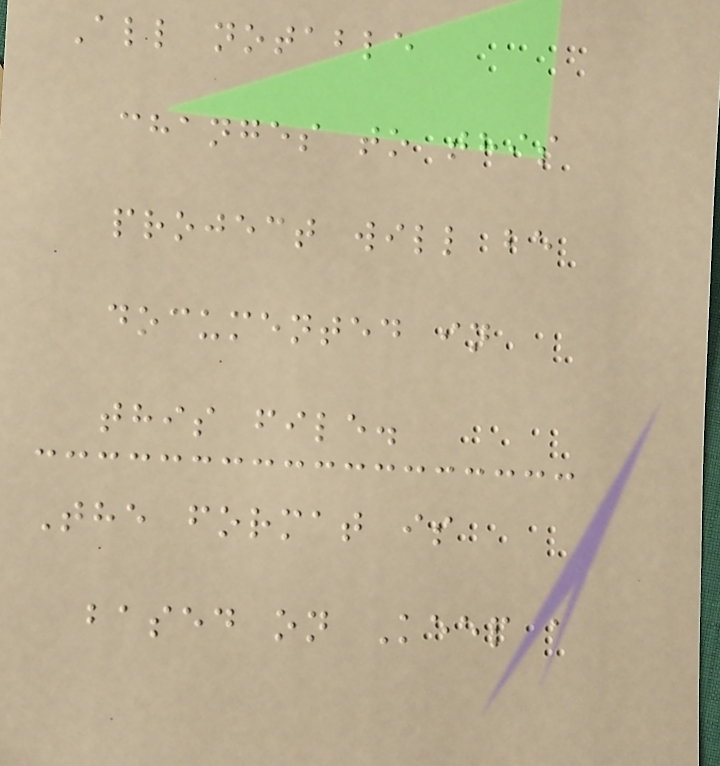All notable
changes to this
project will be
documented in
this file.
The format is
based on Keep a
